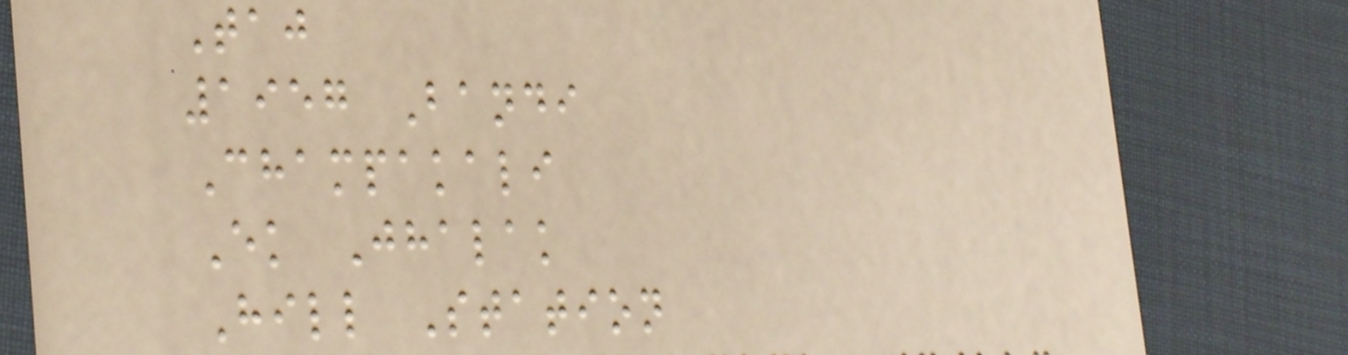Taj
1957 Bandi
Champakali
Ek Jhalak
Hill Station
